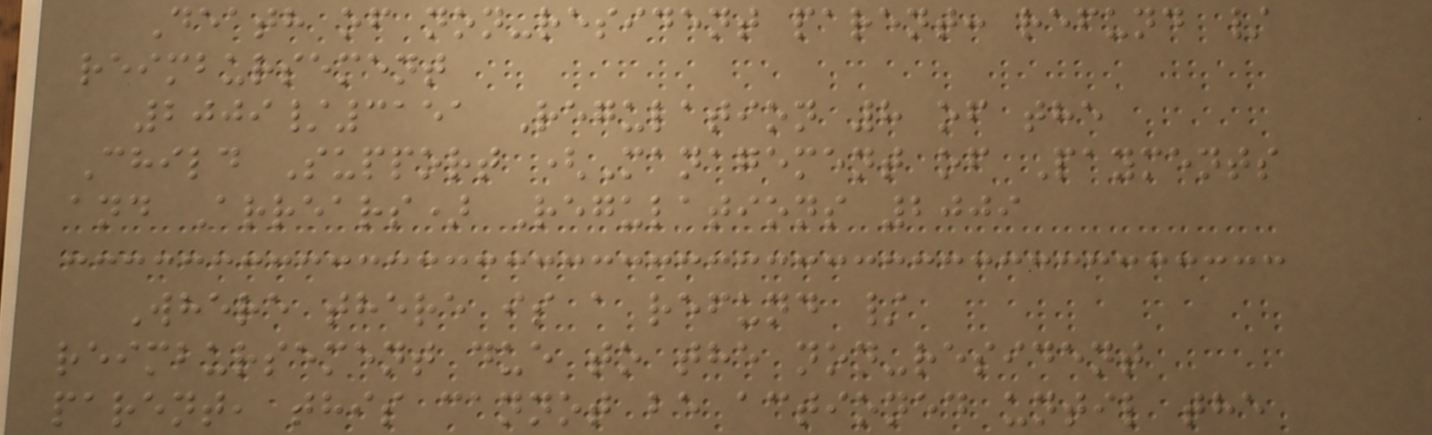Death of non-resident parent: refund /
reimbursement
2009/3151 Regulation 8 of the
Child Support (Management of Payments
and Arrears) Regulations 2009
Where there is a refund /
reimbursement due to the non-resident
parent, this cannot be actioned until the
